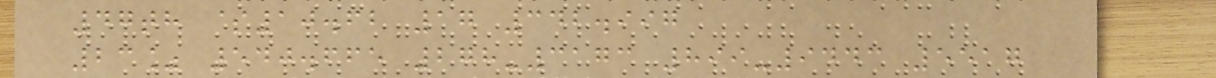47th $10.62 17 342.997
23% 540.665 278-3173 899-9443 5517
